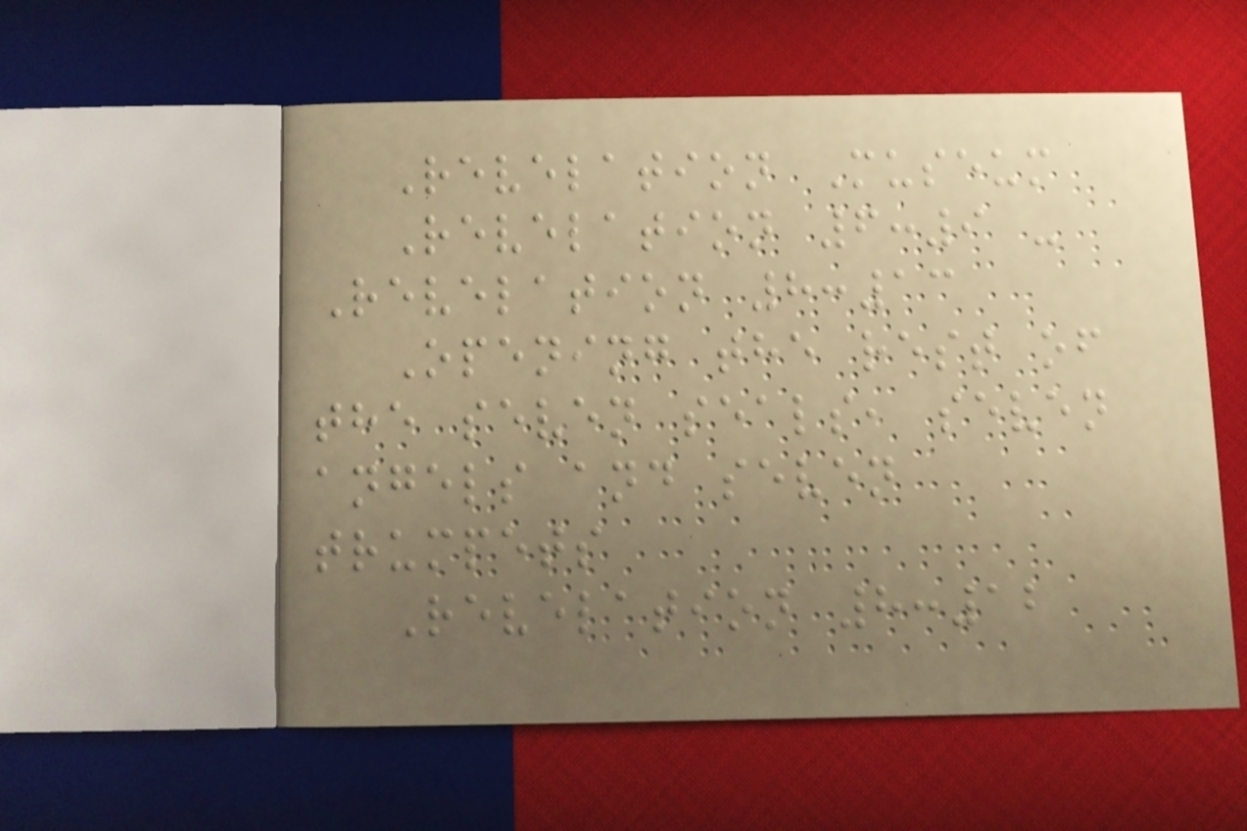Revelation Museum
Revelation 6:9 -
Revelation 8:13
Opening the rest of
the seven seals, seven
angels and seven
trumpets
Revelation 8:12
